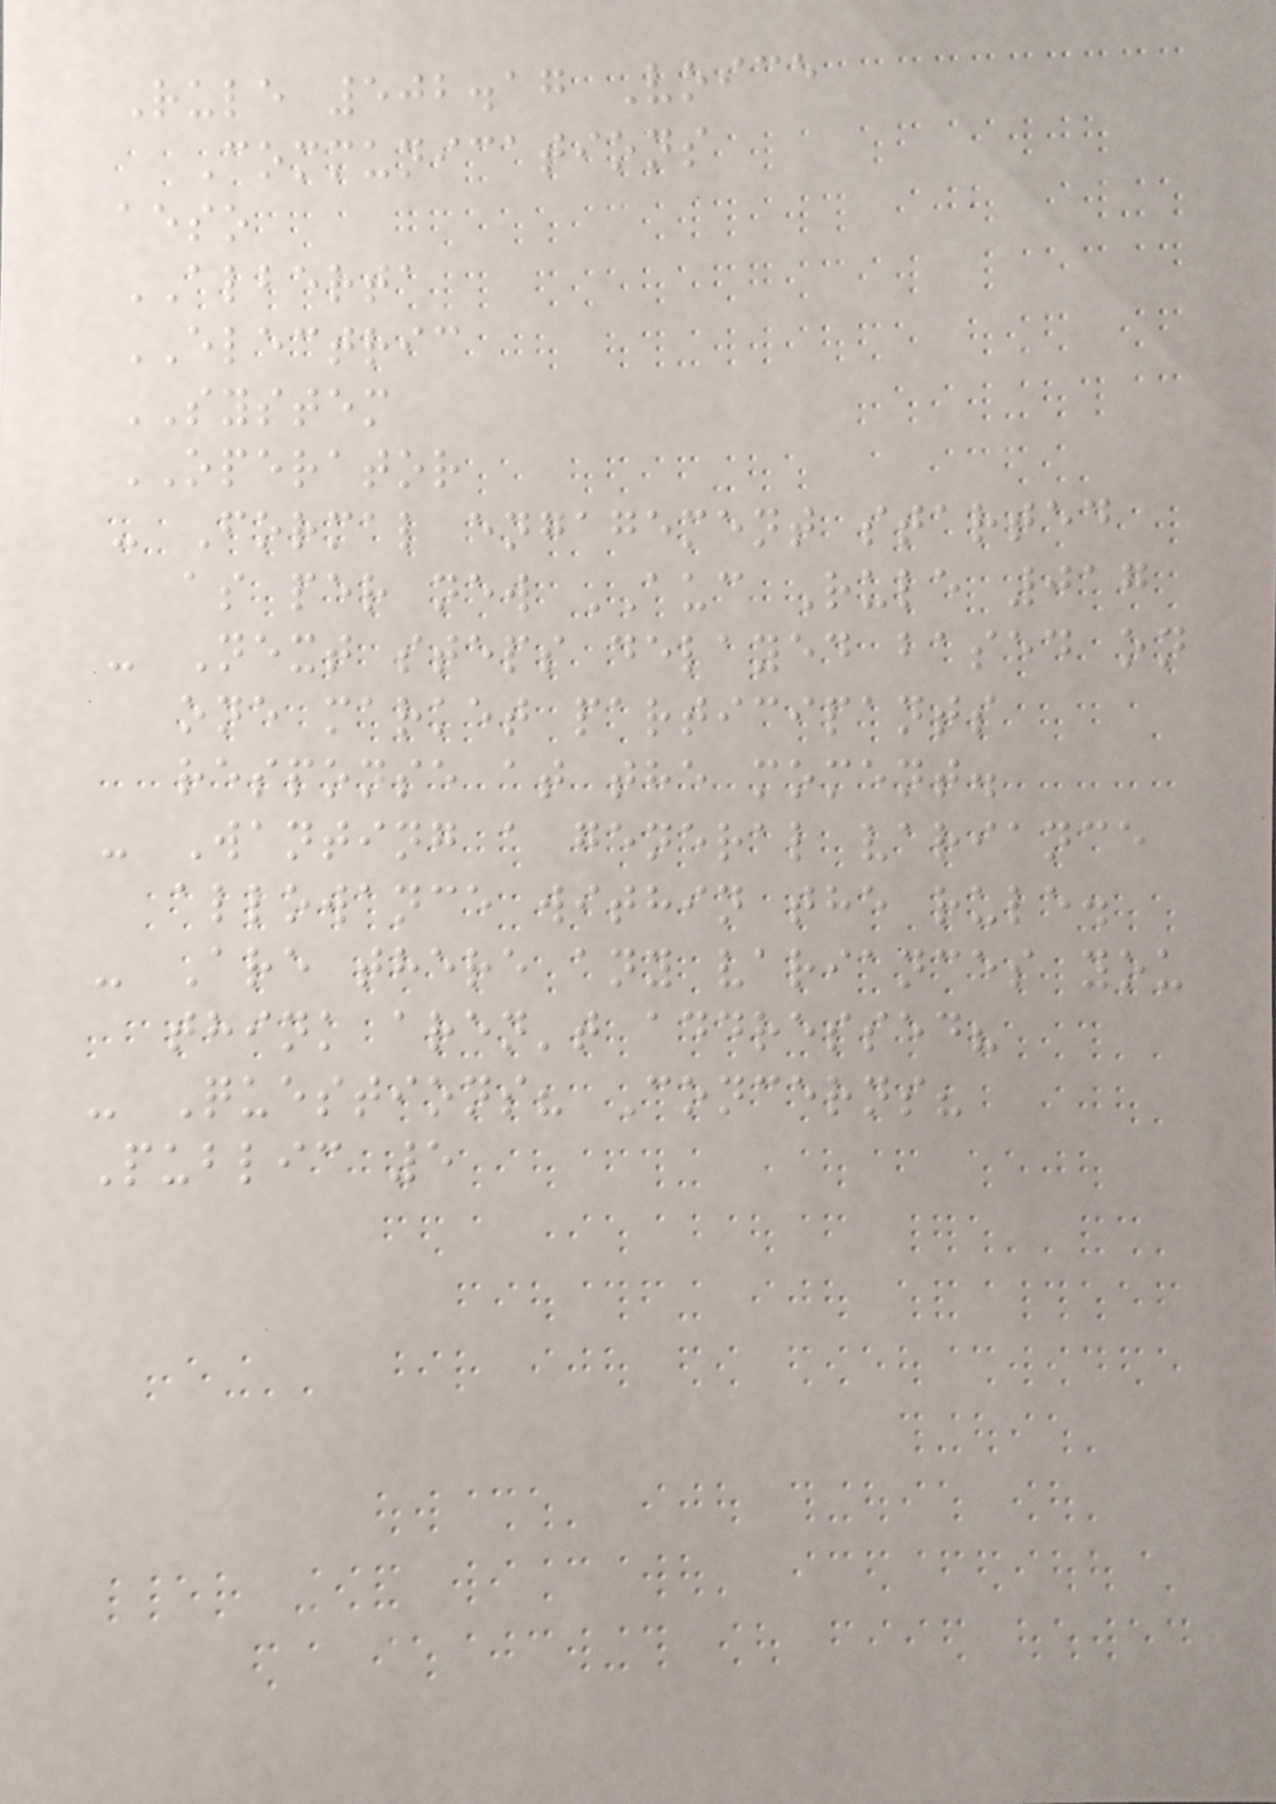Rule 502.17 Voice
Communications
aeso
ALBERTA
ELECTRIC
SYSTEM
OPERATOR
- Formal engagement started
as per new AUC Rule 017
- Next steps delayed based on
one market participants
response at the moment.
- Wanting a general variance
allowance within the rule.
- Are there any variances you
think aren't addressed?
- Questions? Concerns?
Public 5
